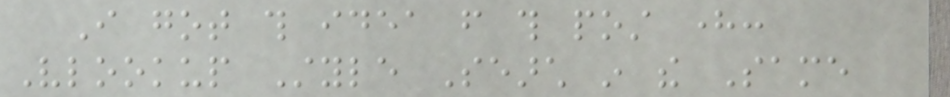I got this idea from this post here:
Vlookup Style Search in the Same
